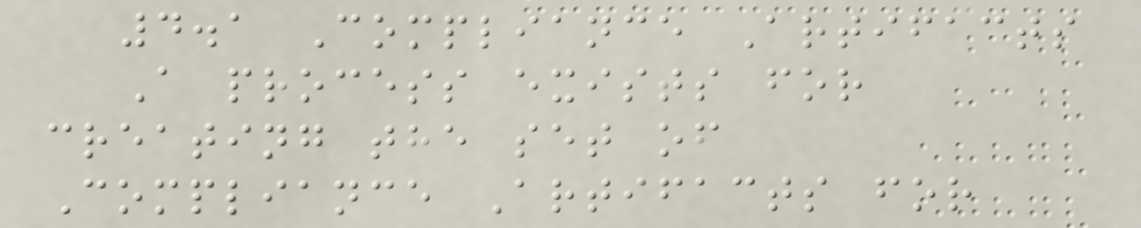4.1 Compliance Artifacts
A process exists for
creating the set of
Compliance Artifacts for
